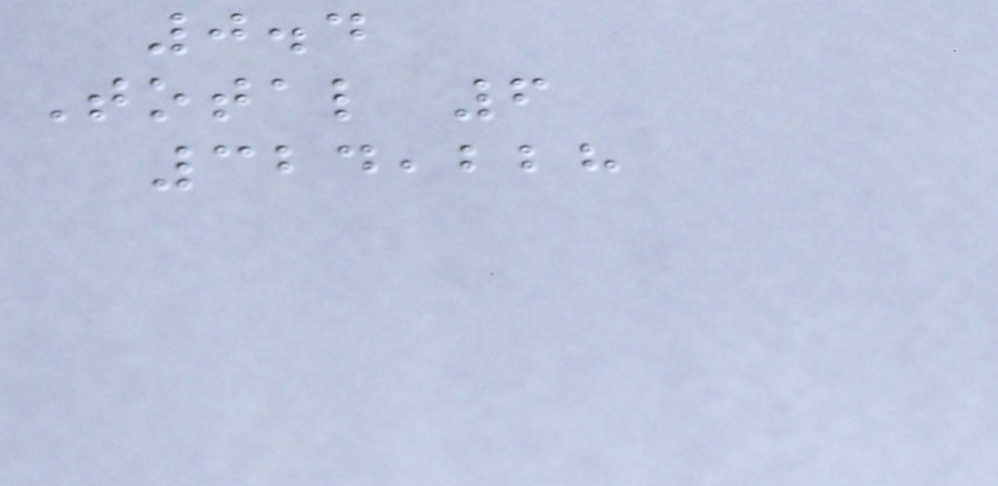0.4
Total 6
324,228
